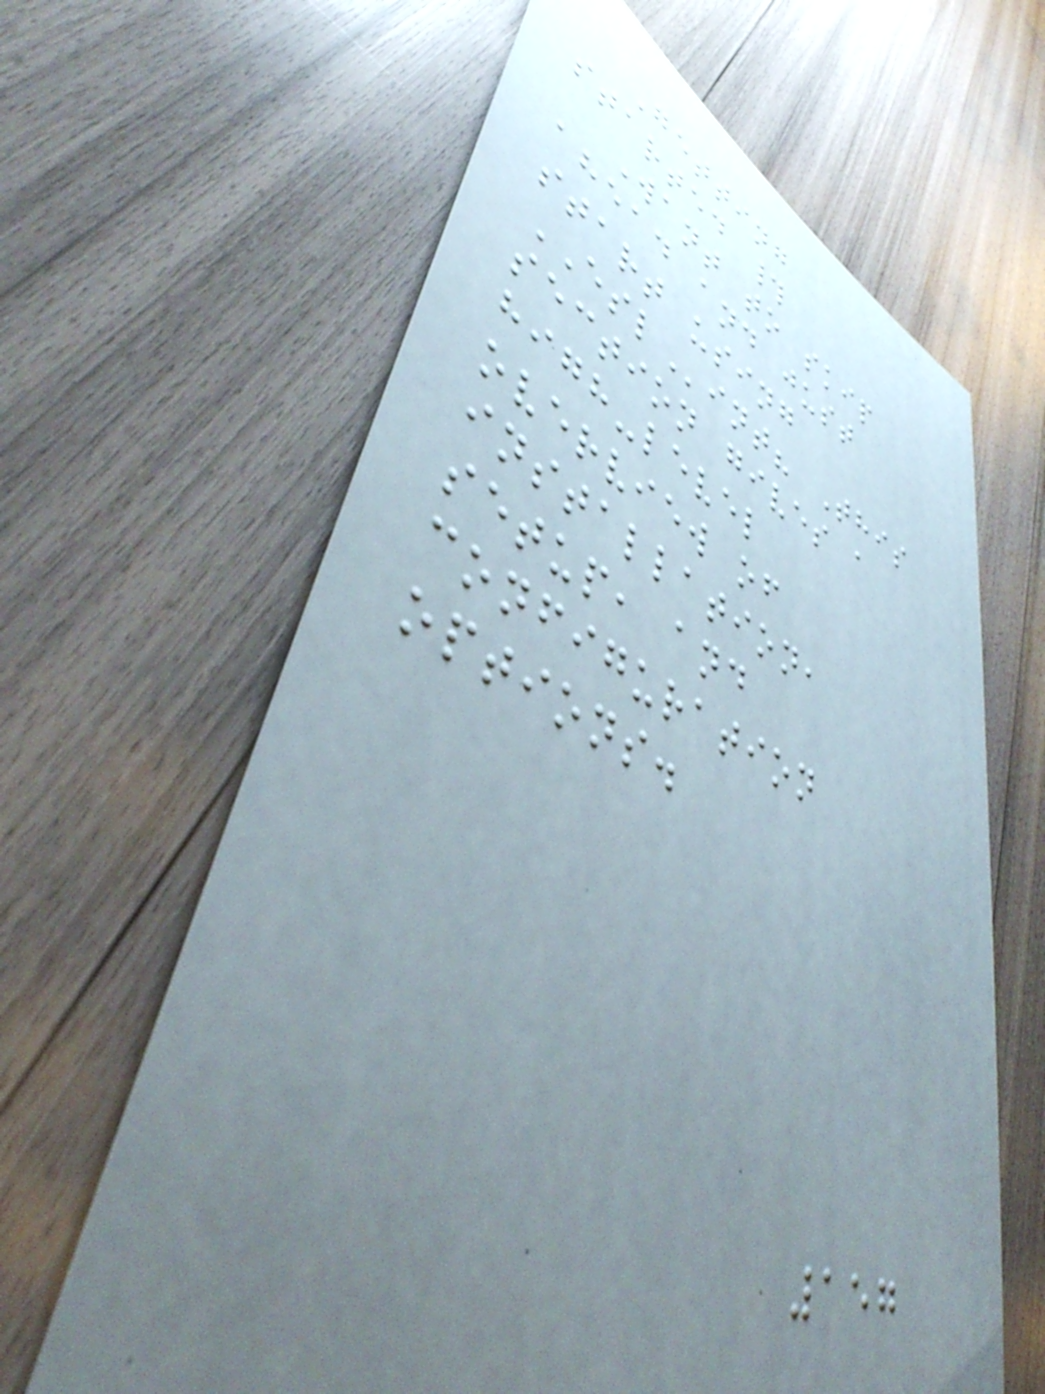Getting
started #
Want to skip
ahead and just
start using
ESLint? This
section gives a
high-level
overview of
installation,
setup, and
configuration
options.
157
